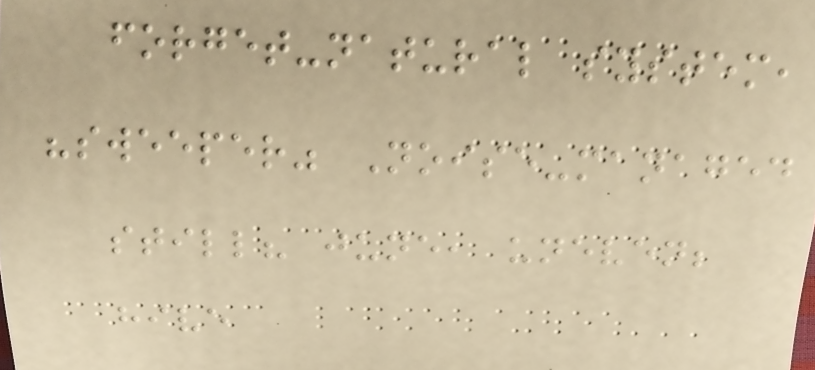forget-natural system,
"sweeper" Noise-managed
still? june, uneven;
hive
